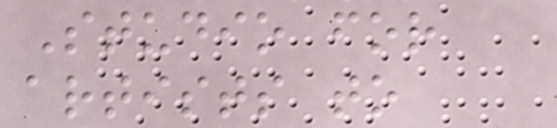Studio for
artists to
